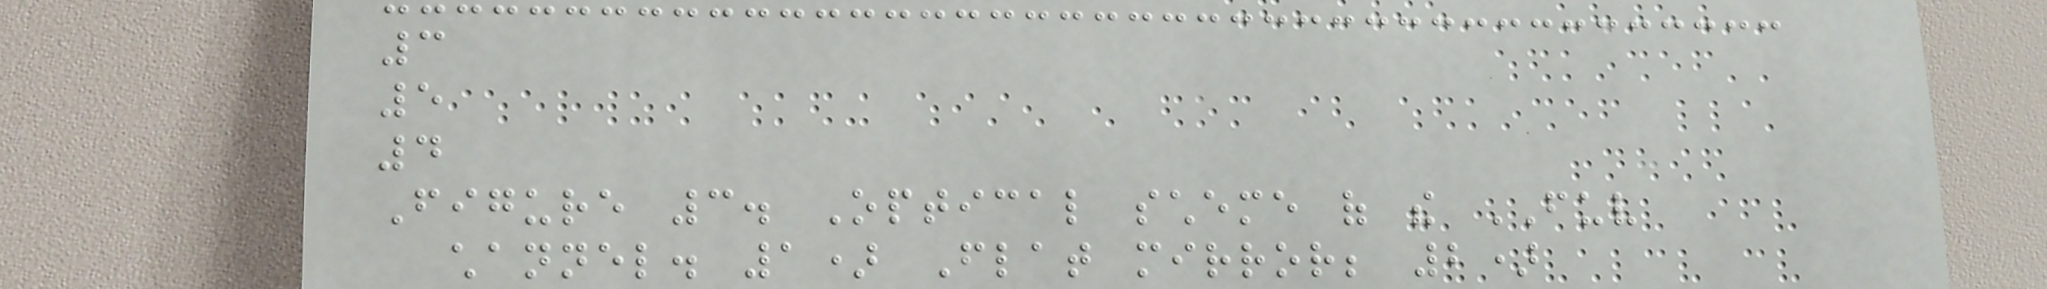3
5
4
Figure 3. Optical scheme of the FUV
channel. 1) Flat mirror; 2)
